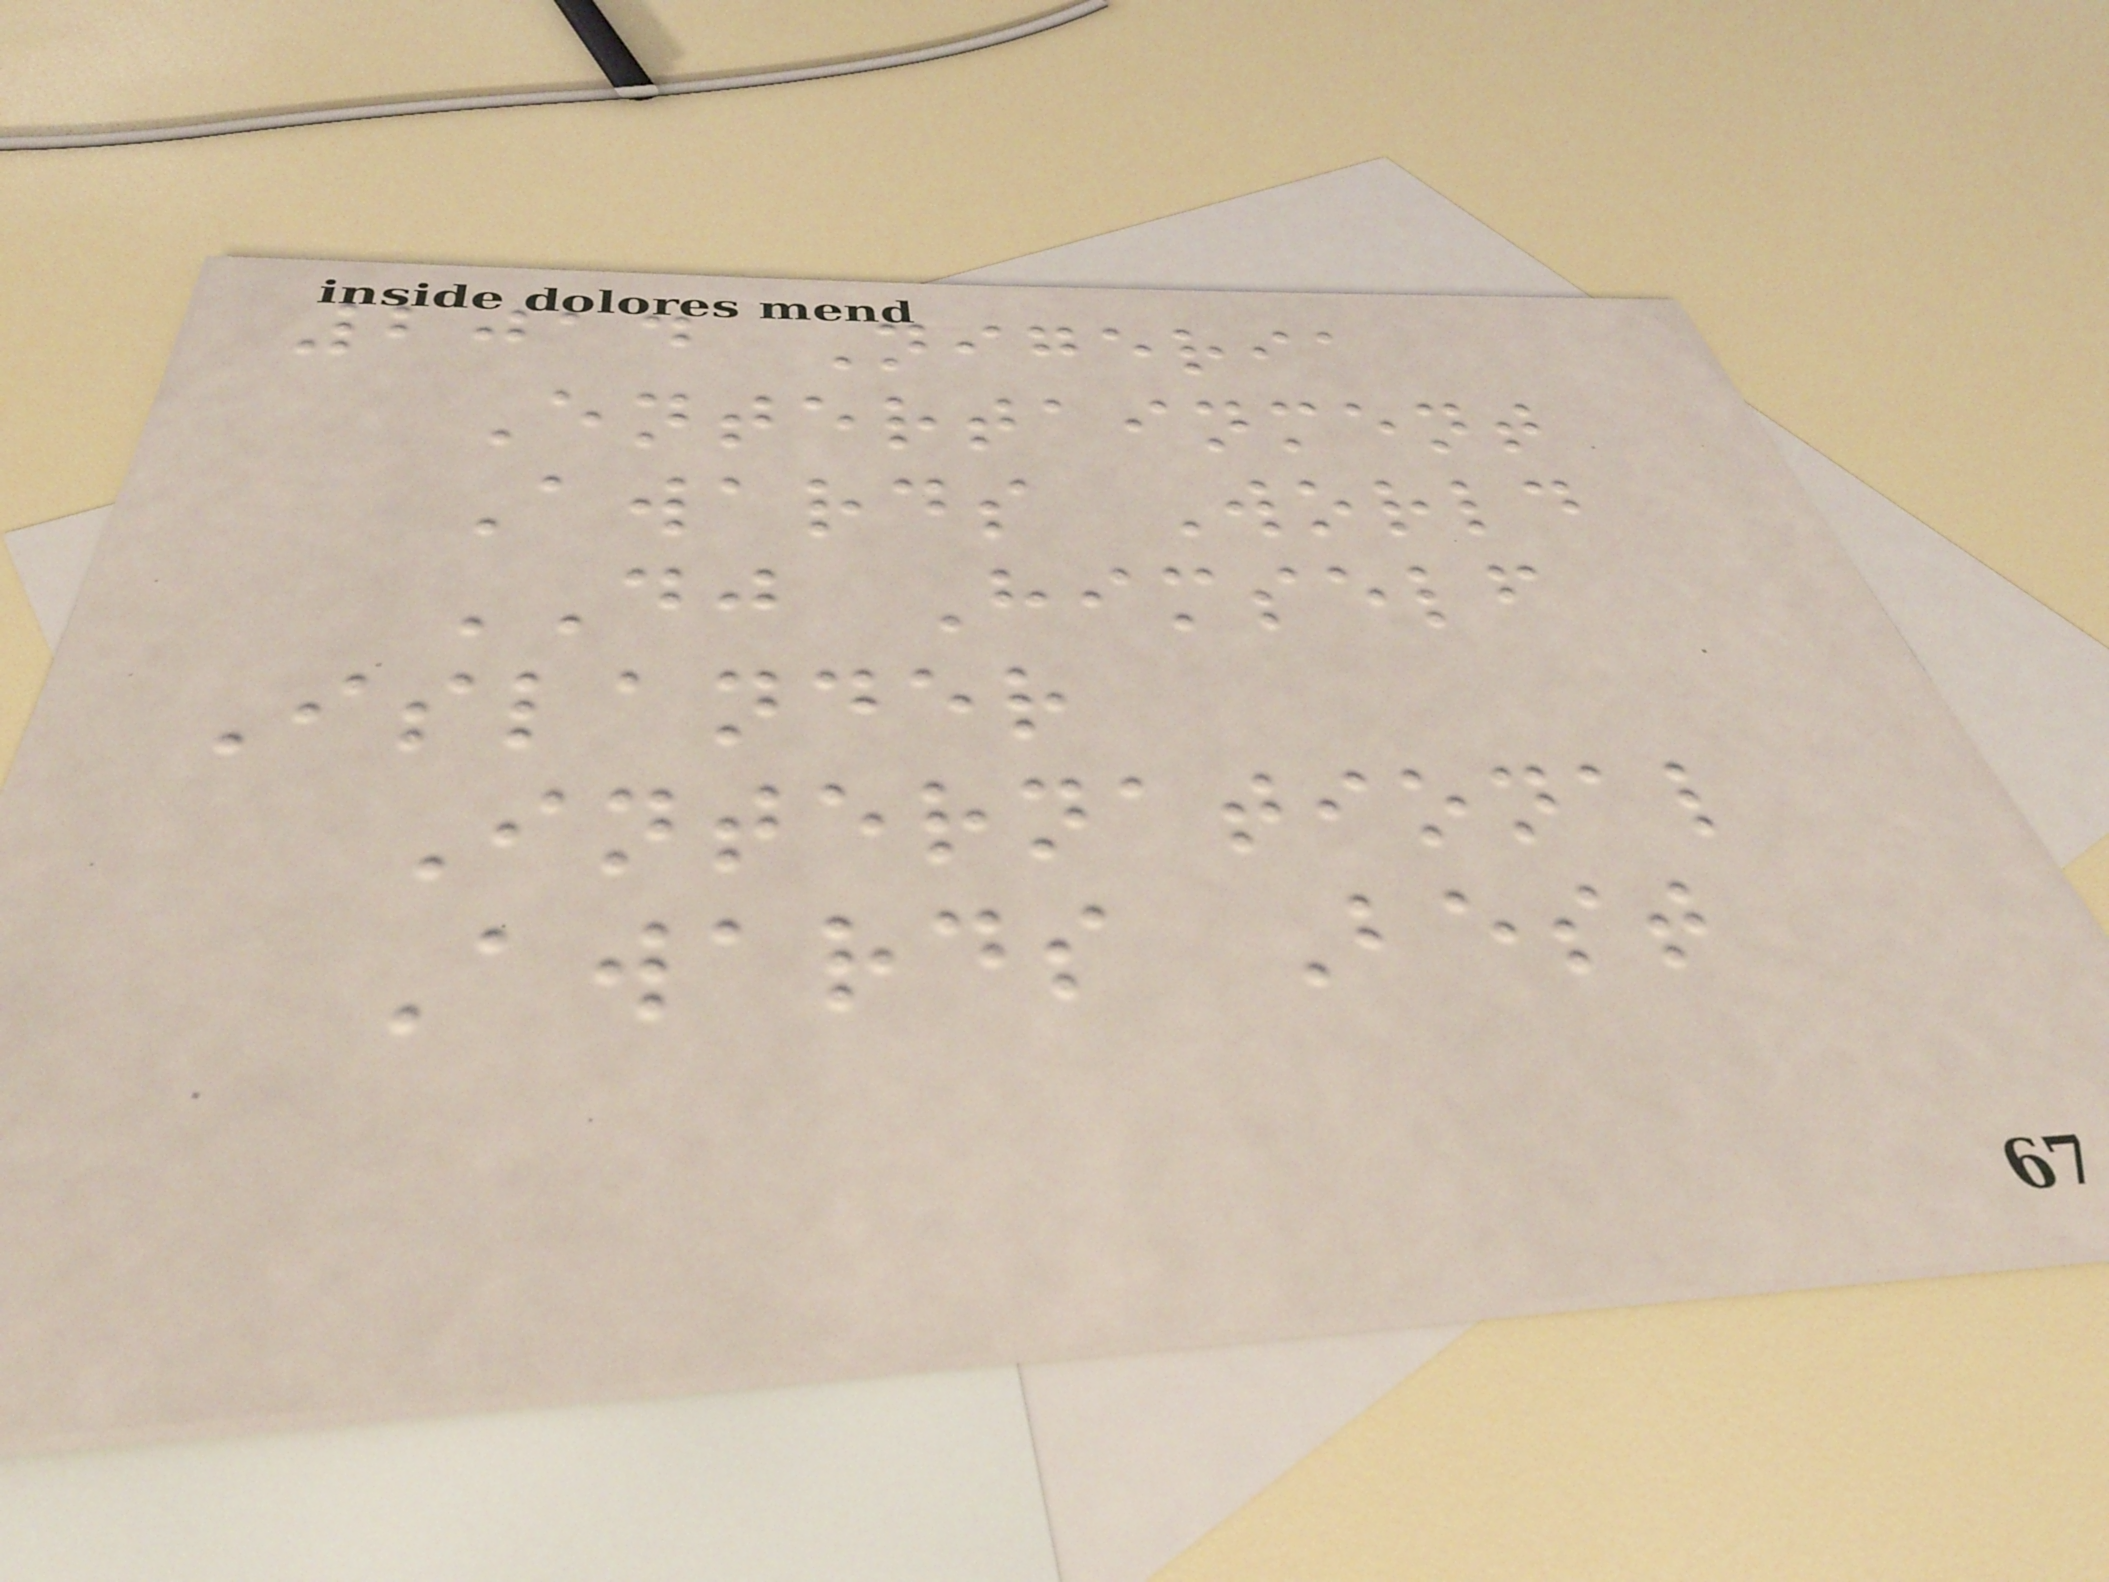2014 Nigeria
Entertainment
Awards World
DJ Himself
Islander
International
Awards Best
